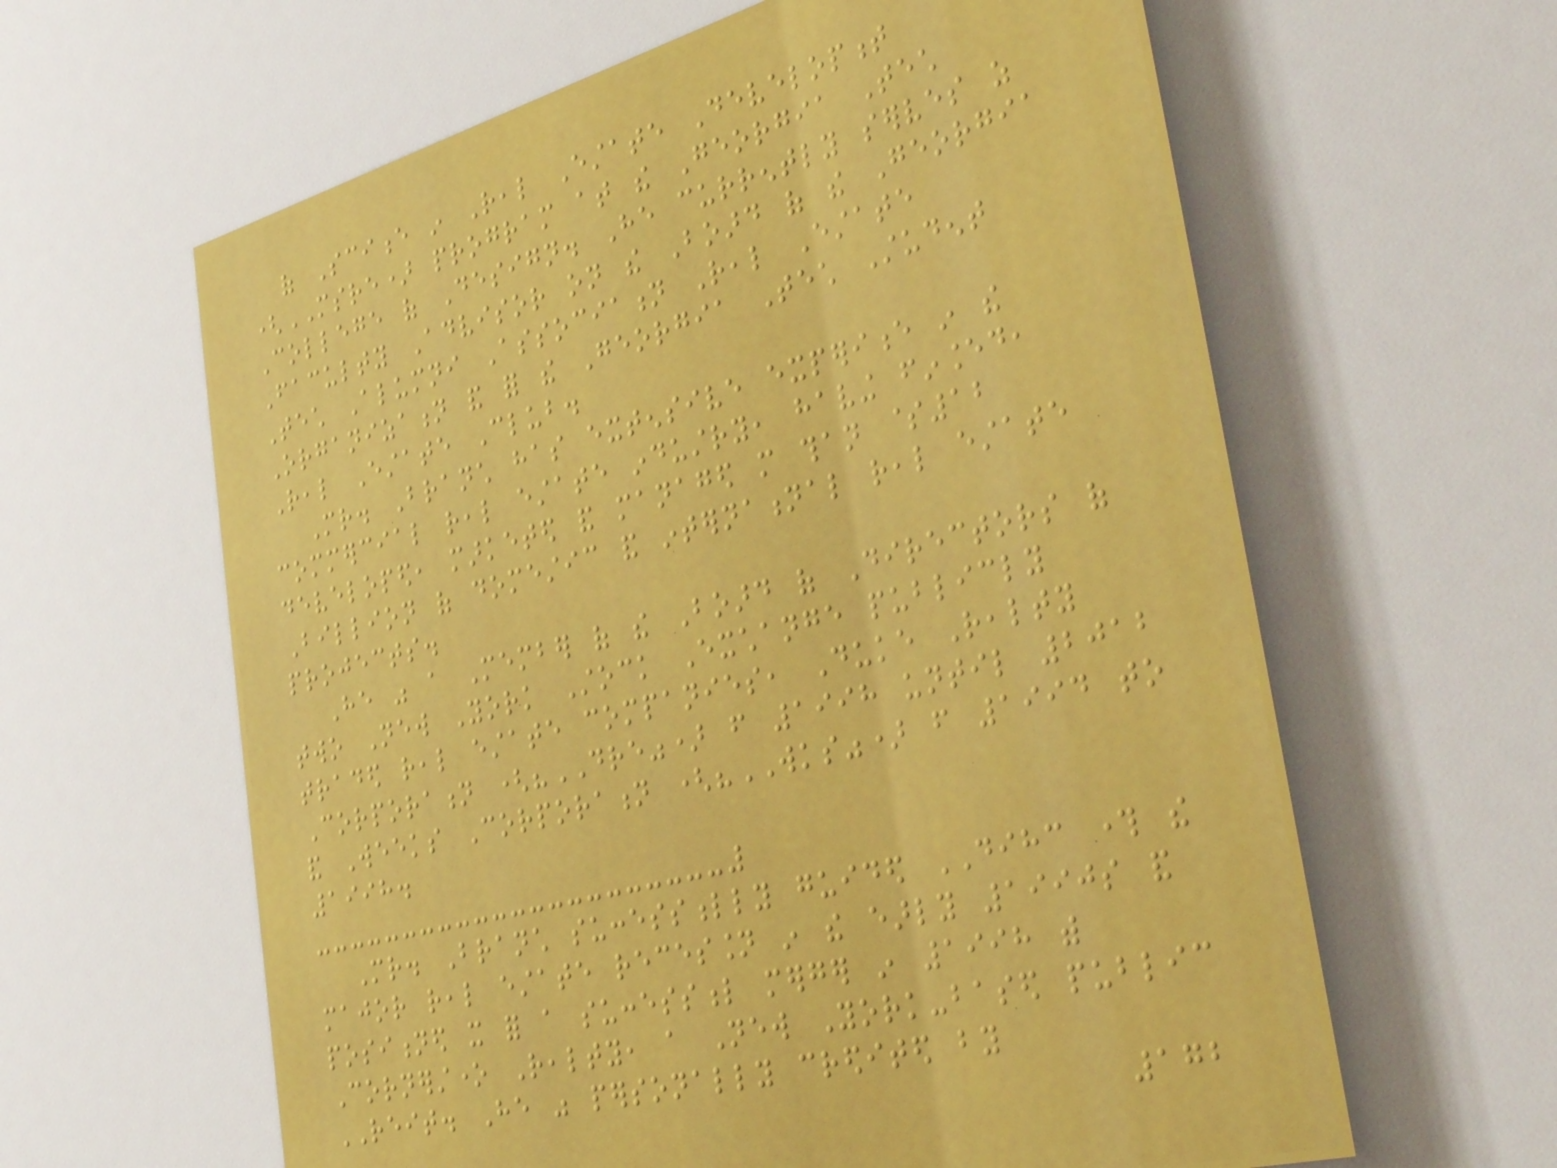of Science in Real Estate Development
(MSRE) program at the Georgia Tech
College of Design. He currently serves as
Faculty Advisor on the Board of the Georgia
Tech Alumni Association Real Estate
Organization and for the Georgia Tech Student
Real Estate Club.
Mr. Branch has extensive experience in the
commercial real estate industry, having financed,
developed, marketed and managed more than $12
Billion of domestic and international real estate
projects.
He was a Member of the Board of Directors of
two New York Stock Exchange publicly
traded real estate companies, Duke Realty
Corporation ("DRE") from 1998 until 2012
and Weeks Corporation ("WKS") from 1994 to
1998.
Mr. Branch successfully guided DIHC through the
major real estate recession in the early 1990s and
positioned it for a successful merger in 1998 with
Cornerstone Realty, a New York-based public
REIT. He was personally credited by
172
